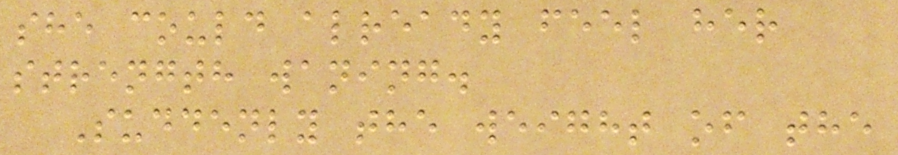she could already feel her
strength waning.
Suddenly the weight of the
